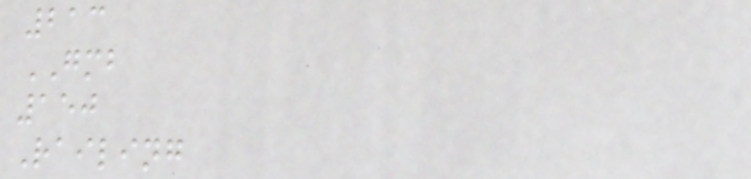213
GMB
150
Railing
